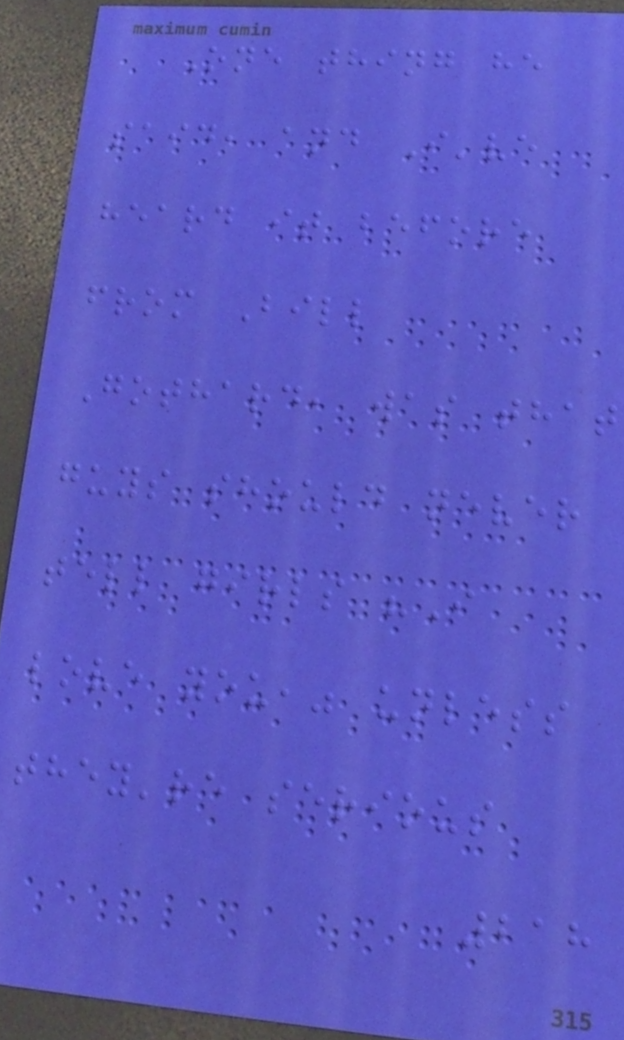One thing he
said, and I've
heard it before
from Bill
Gothard, was that
guys should never
tell girls "I
love you," unless
they're serious
218
